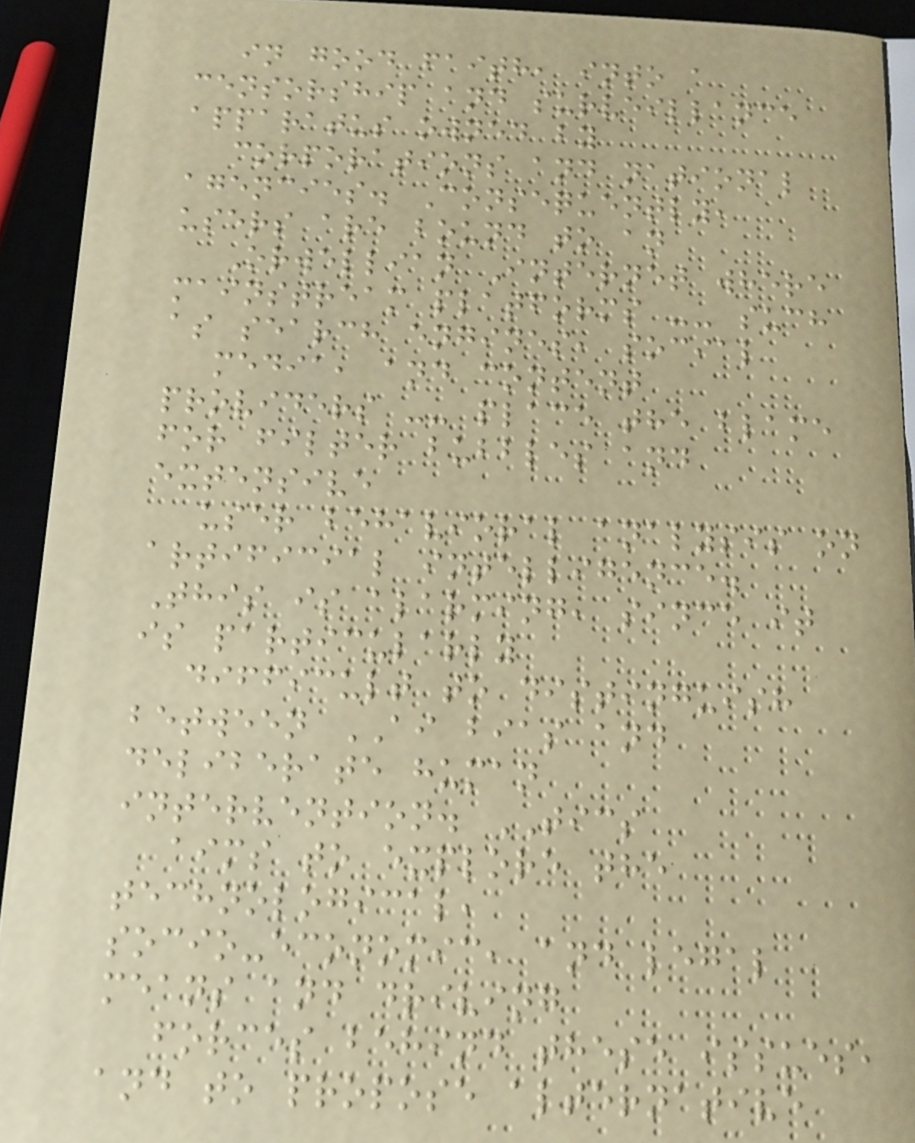in good faith, into a
censorship and surveillance
apparatus owned by
corporations and national
agencies. Consequently,
users are bound to an
Orwellian Internet where
mainstream platforms -- such
as search engines, social
media, and content
providers -- place the blame
for filter bubbles and
extensive
user behavioral analysis on
artificial intelligence.
This is alarming, since it
is particularly
difficult to distinguish
between AI bias and
deliberate human
intervention. TICS
aims to explore the
technological,
socio-economic, and legal
means and driving
forces behind these issues,
and to propose alternative
